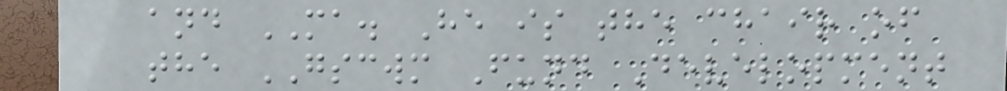and MA. He is the chair of
the GSCWM Fund Development
